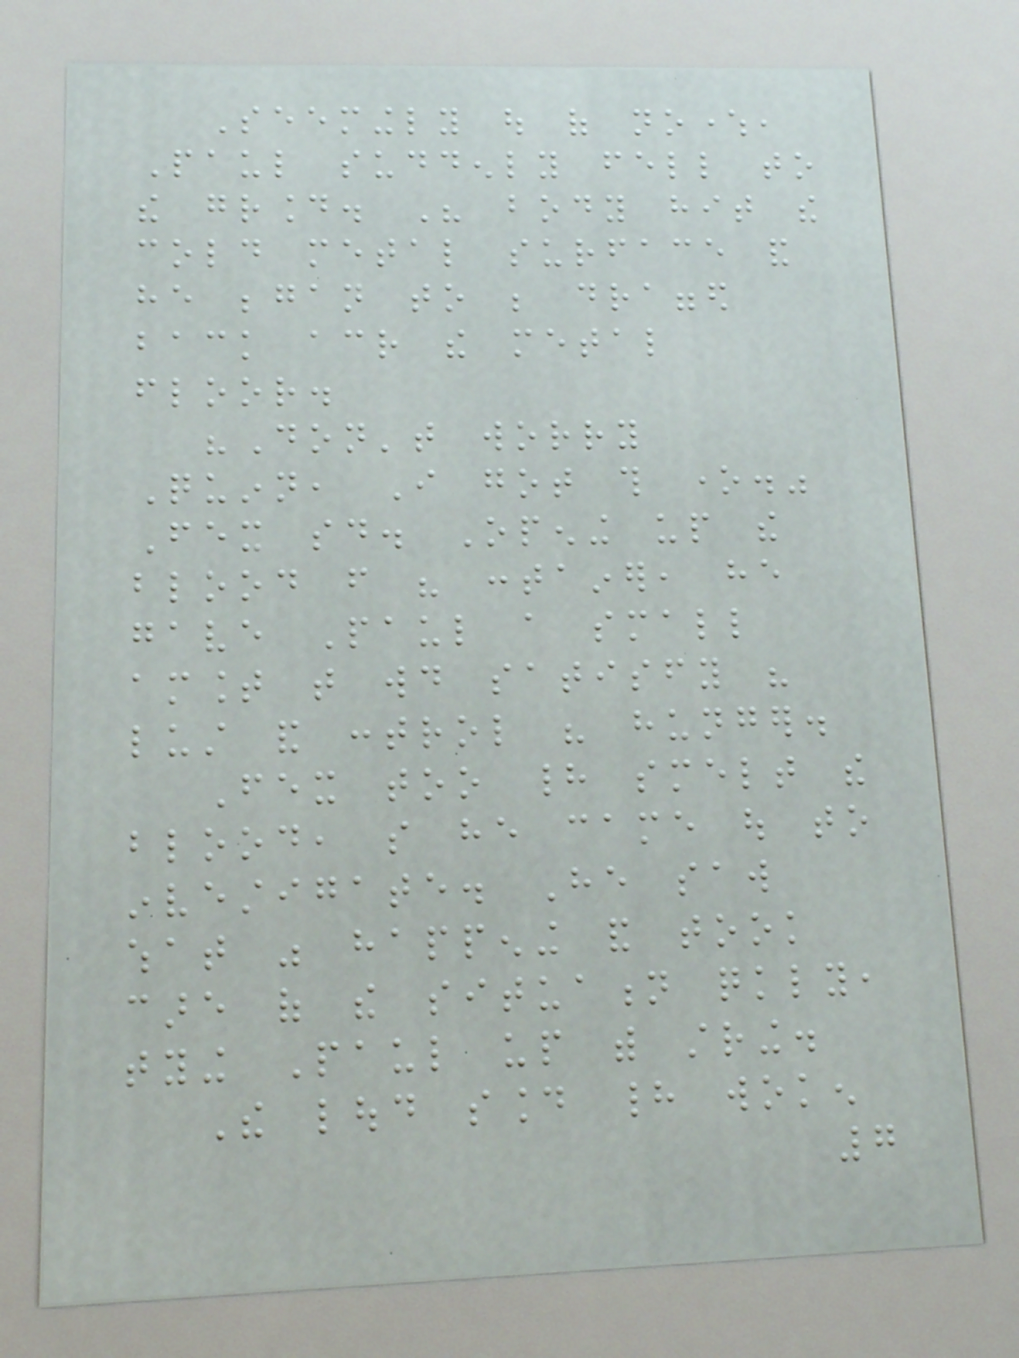Seemingly out of nowhere,
Paul suddenly fell to
the ground. His body hit the
cold metal surface and
he began to be dragged
back across the metal
floor.
"Don't worry
Quinn, I got this one."
Fex said. Opening up the
blood from his container, he
gave Paul a small
amount that would satisfy his
lust and control his hunger.
Fex too had smelt the
blood, so he came out to
investigate. He saw
what was happening and took
care of the situation quickly,
tying Paul up with string.
The loud sound had woken
7
